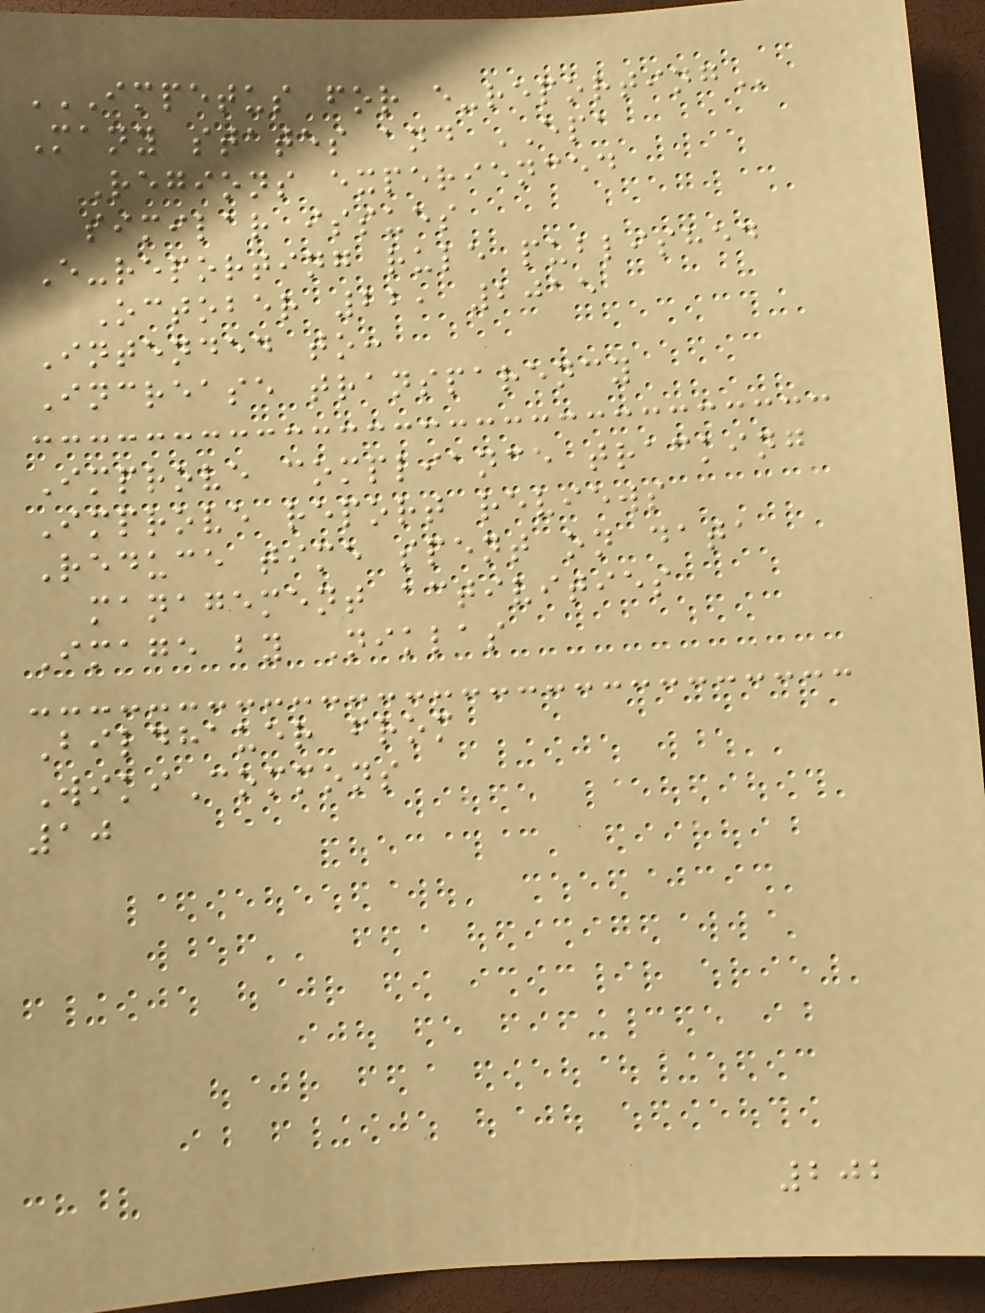IMPETUS FOR E-REPORTING
Many states and EPA
Regions experienced
similar issues
E-reporting rule published
October 22, 2015
Intended to:
Increase transparency
Improve compliance tracking
Improve report reviews
Reduce time spent on data
management activities
Image by Niklas
Bildhauer from
WikiCommons
10
202
